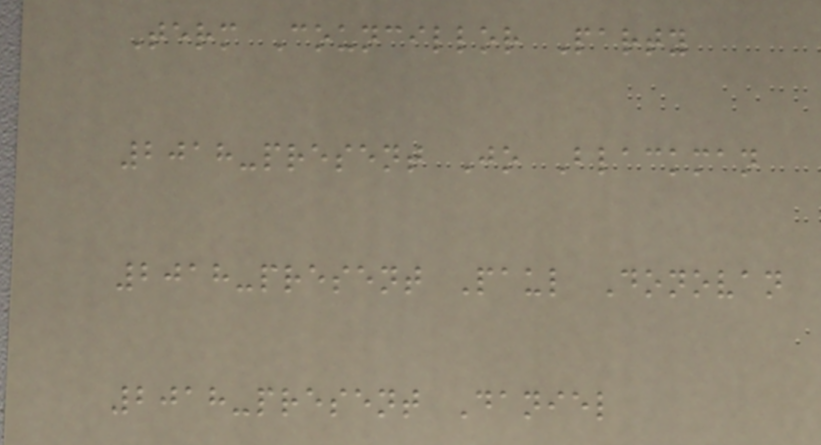Term Councillor Party
2018-present Jo Blackman
2018-present Paul Donovan
2018-present Daniel
